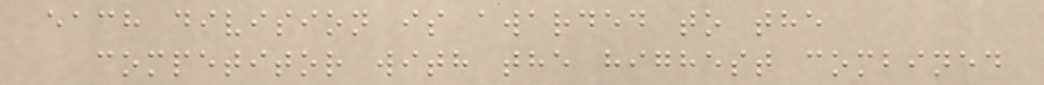each division is awarded to the
competitor with the highest combined
